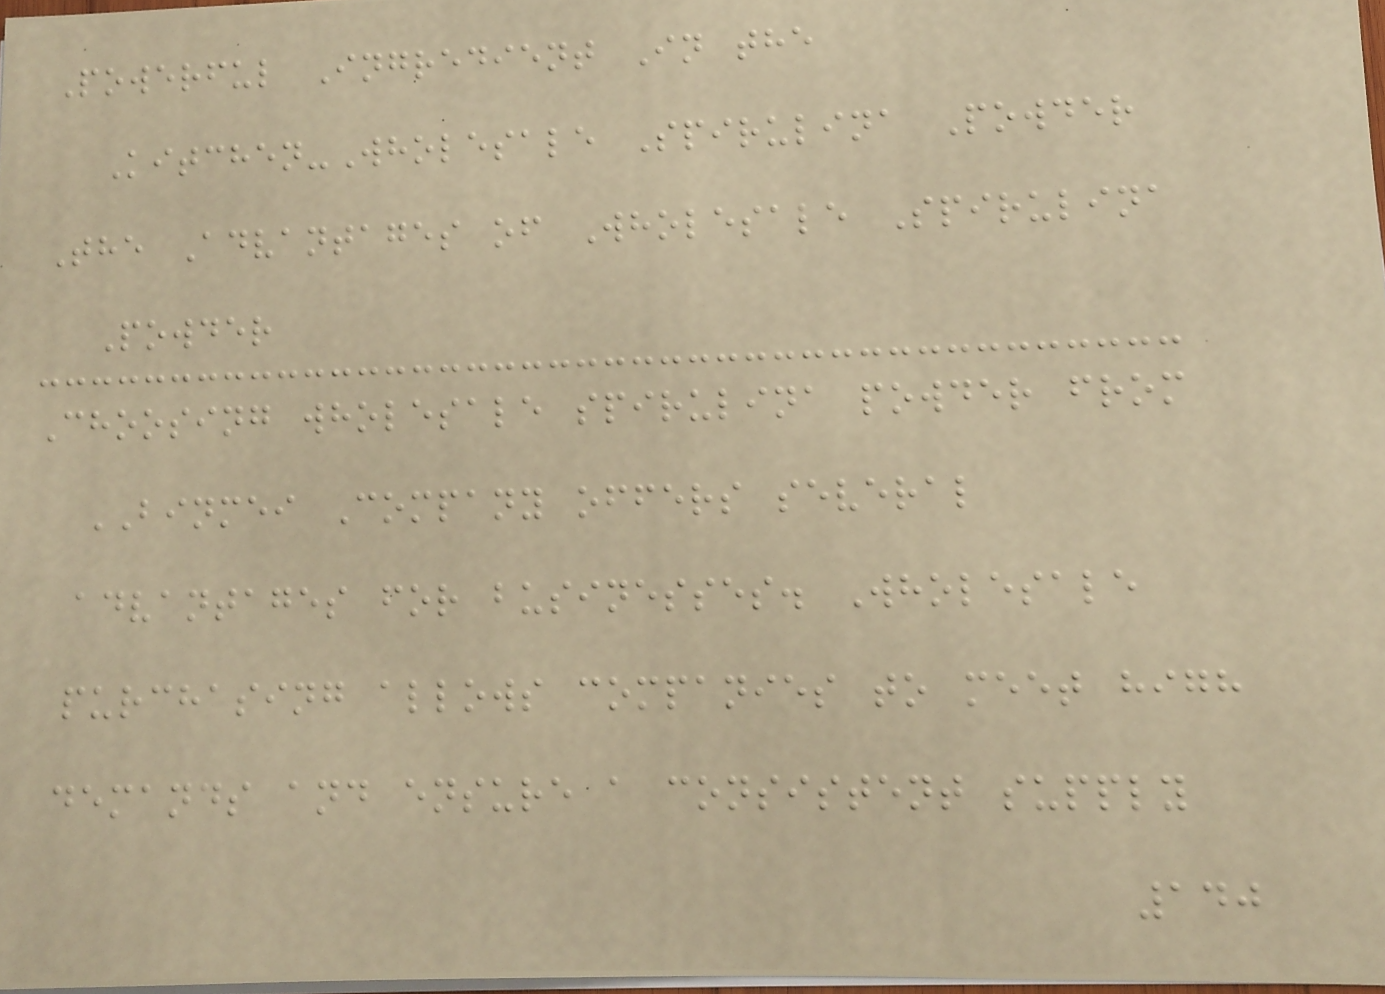Powerful Ingredient In the
Kitchen-Wholesale Spirulina Powder
The Advantages of Wholesale Spirulina
Powder
Choosing wholesale spirulina powder from
BINMEI Company offers several
advantages for businesses. Wholesale
purchasing allows companies to meet high
demands and ensure a consistent supply
140
